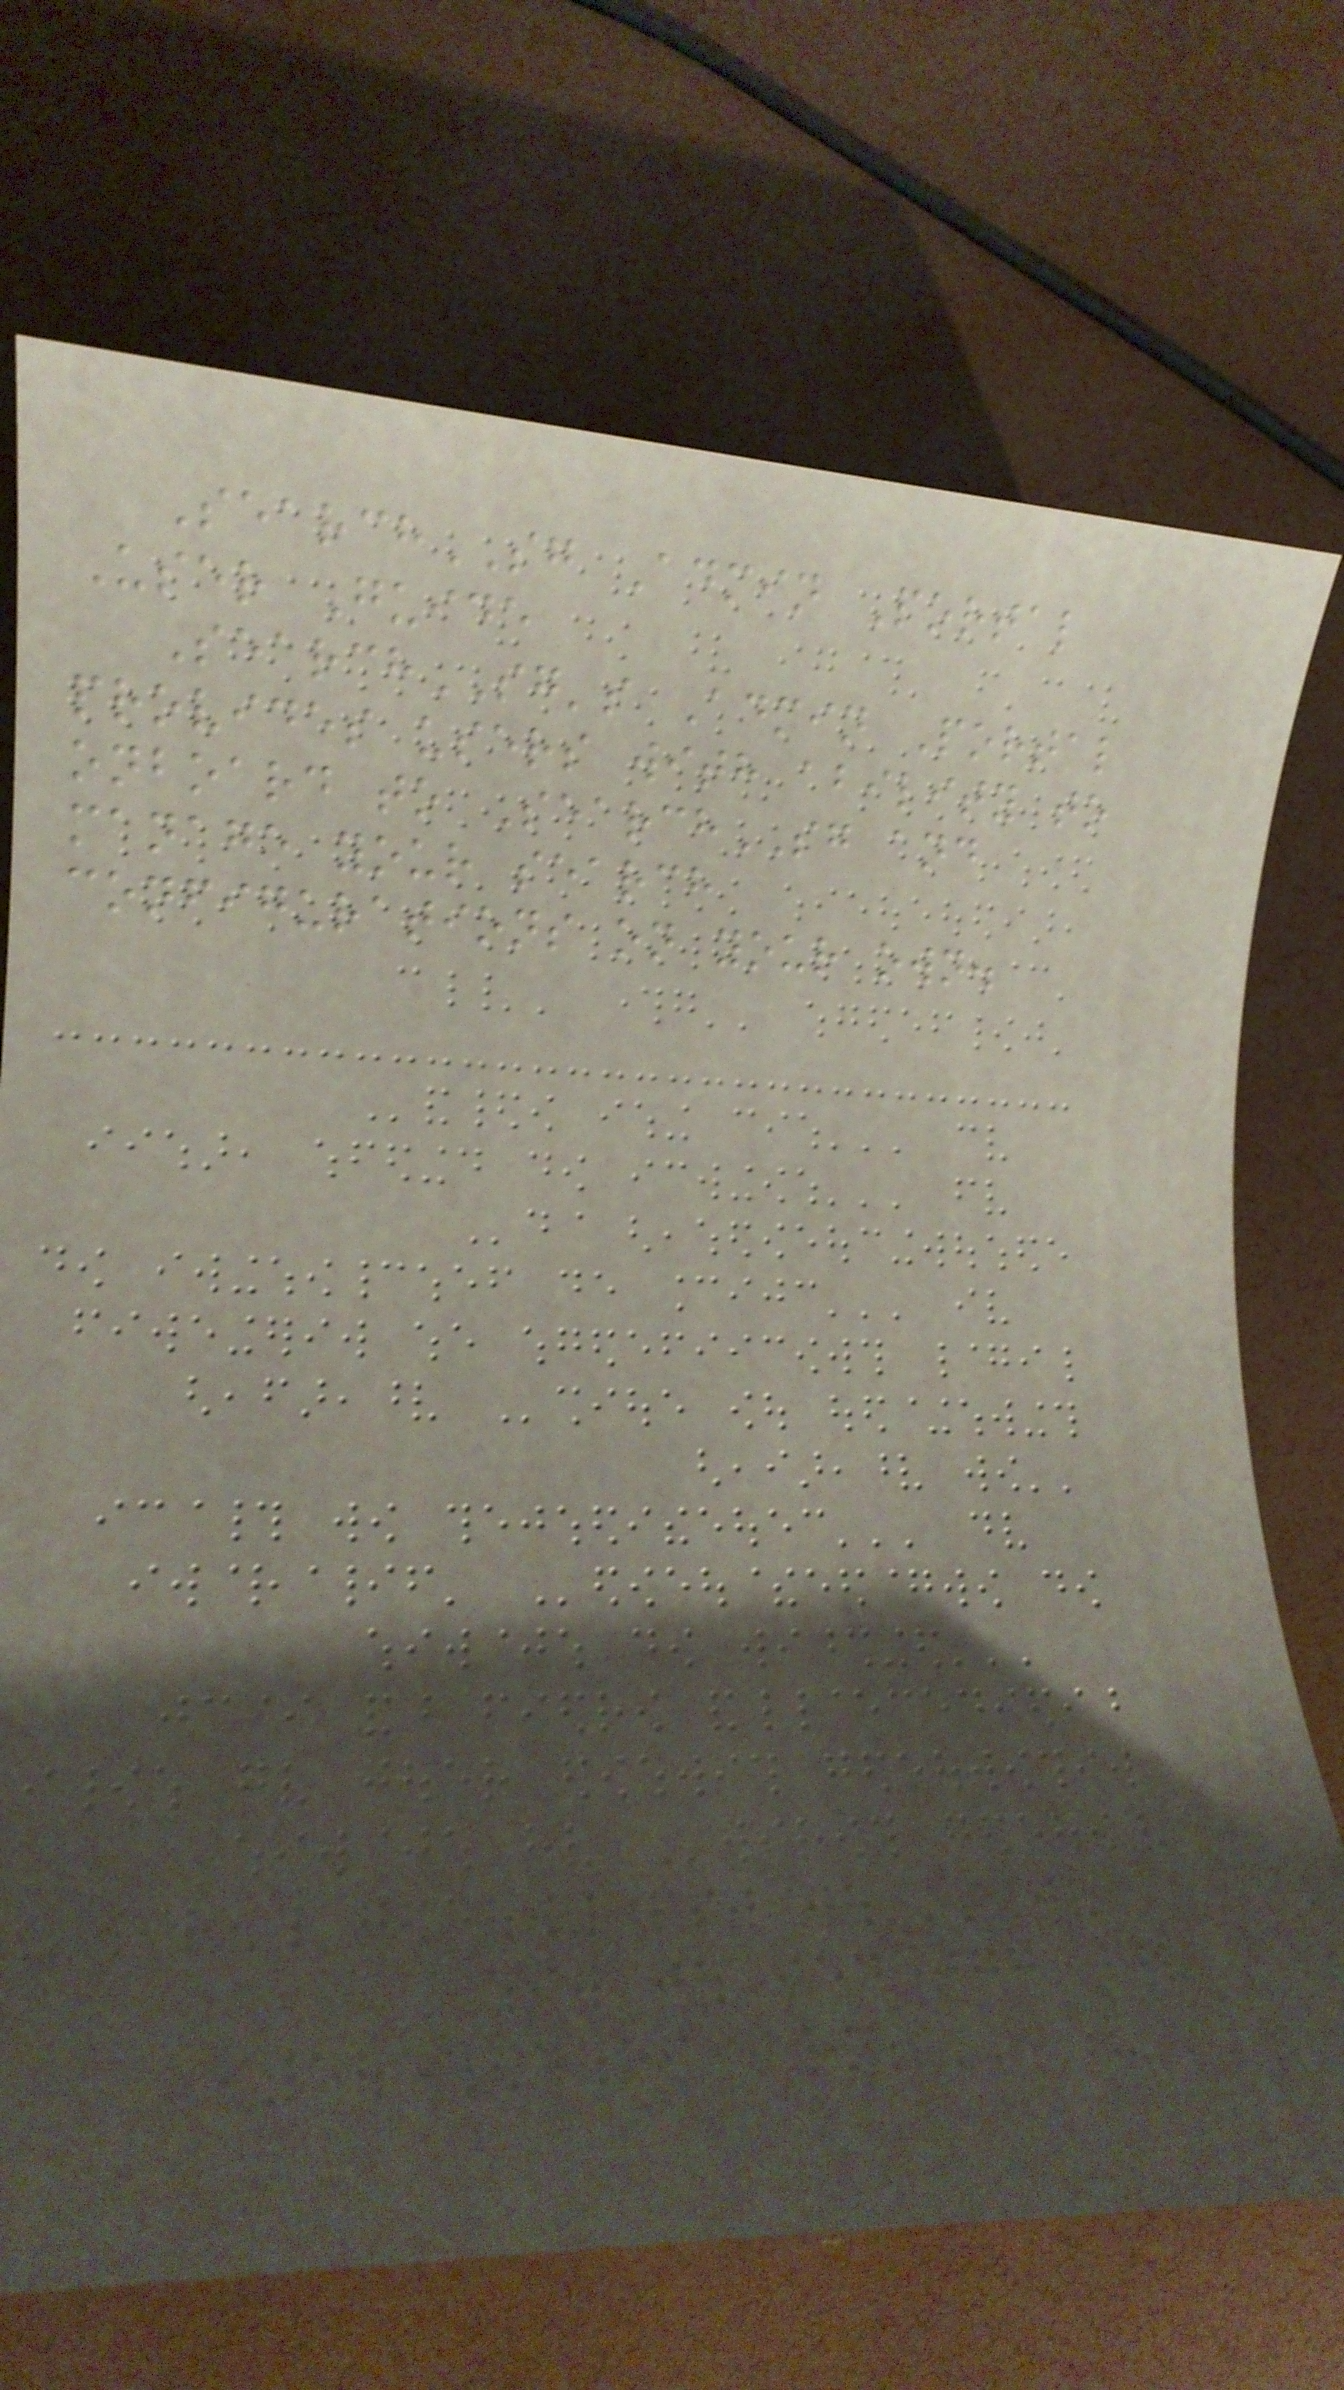SearchSG Admin Portal
User Guide
SearchSG's Admin Portal
provides users with ability to
onboard to SearchSG and
manage your search
configurations on your own.
